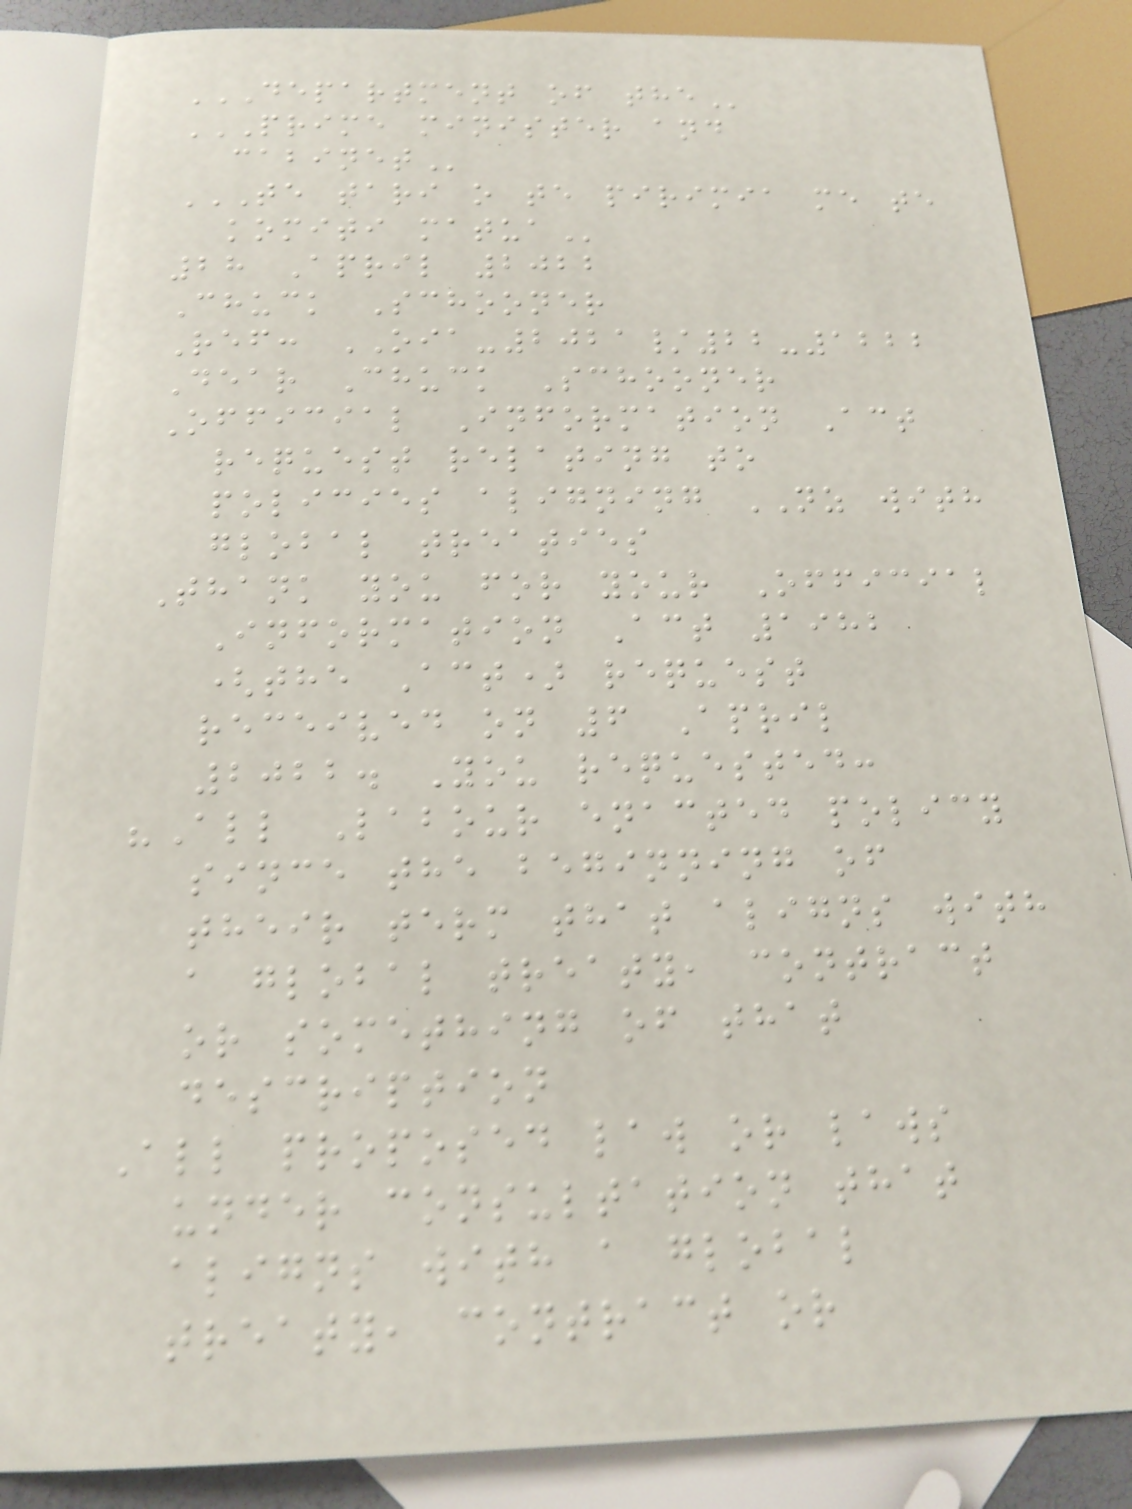DEPARTMENT OF THE
PRIME MINISTER AND
CABINET
TE TARI O TE PIRIMIA ME TE
KOMITI MATUA
28 April 2022
Chuck Schooner
Ref: OIA-2021/22-1222
Dear Chuck Schooner
Official Information Act
request relating to
policies aligning NZ with
global treaties
Thank you for your Official
Information Act 1982
(the Act) request
received on 6 April
2022. You requested:
"All Labour enacted policy
since the beginning of
their term that aligns with
a global treaty, contract
or something of that
description
All proposed law or laws
under consultation that
aligns with a global
treaty, contract or
